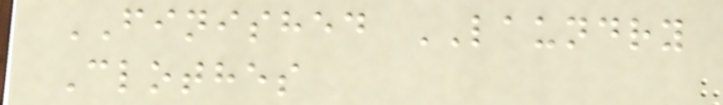FINISHED LAUNDRY
Clothes
